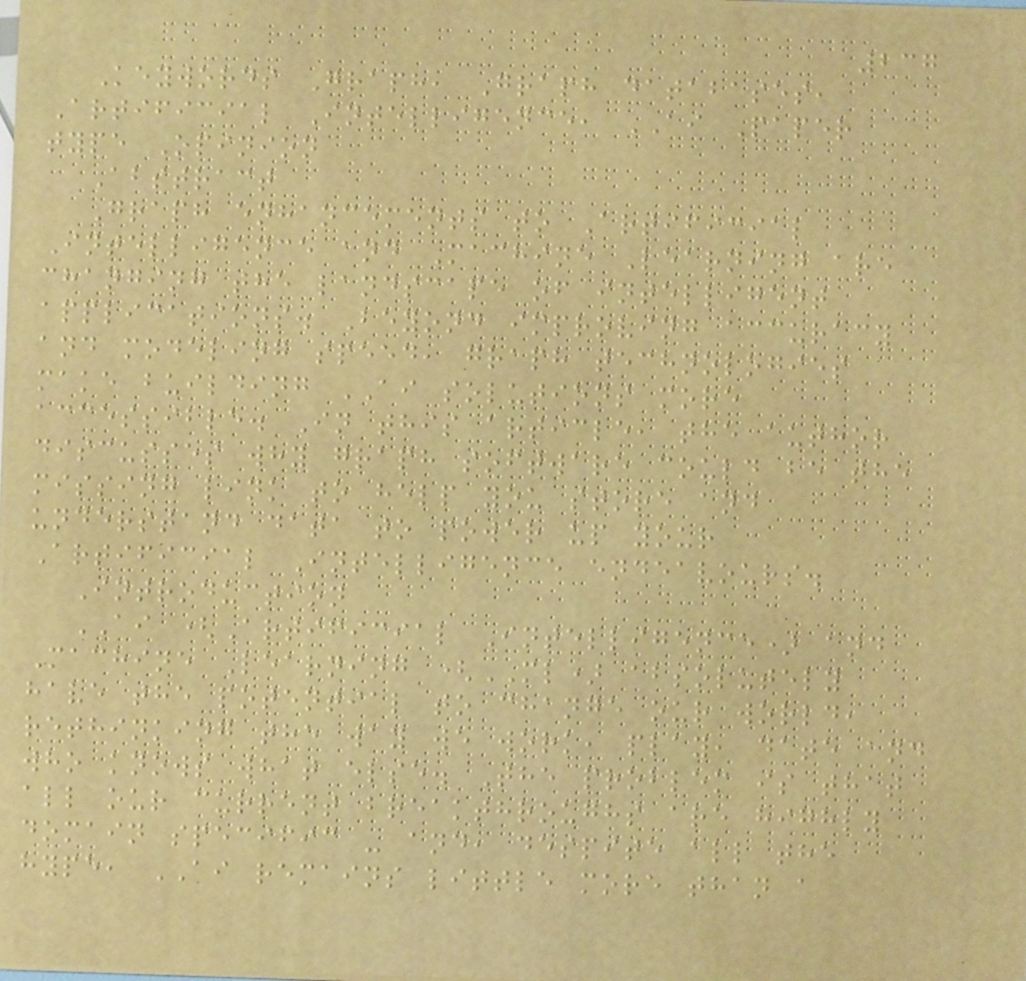237
Keywords Graph, Graph databases,
Artificial Intelligence, AI Paper
type Opinion
Abstract
Graph enhancements to Artificial
Intelligence and Machine Learning are
changing the landscape of intelligent
applications. Beyond improving accuracy
and modeling speed, graph technologies
make building AI solutions more
accessible. In this article, the author
discusses why graph software could be the
missing link to help you store and
understand data to power up your
Artificial Intelligence endeavours.
Introduction
AI (Artificial Intelligence) and
Machine Learning (ML) absolutely
have the potential to change our world,
rethinking the way we work, play, date and
who knows what else. The problem is that
all our current breakthroughs are highly
domain specific - and, despite all the
hype, AI remains little more than a
